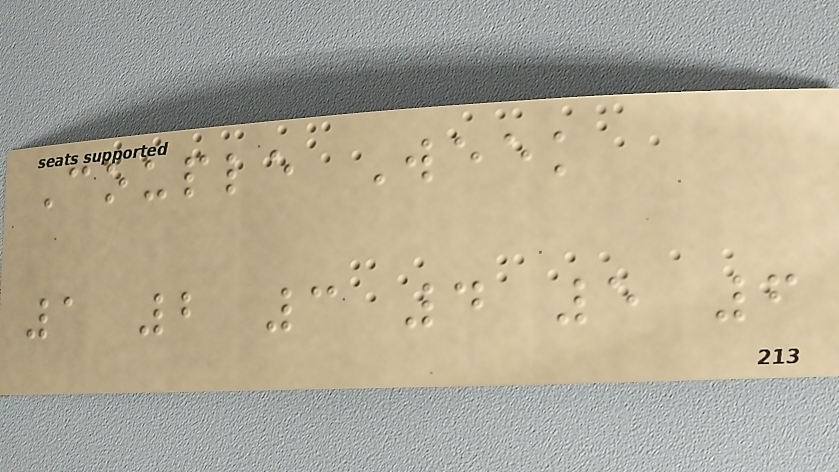Couple Week
1 2 3 4 5 6
